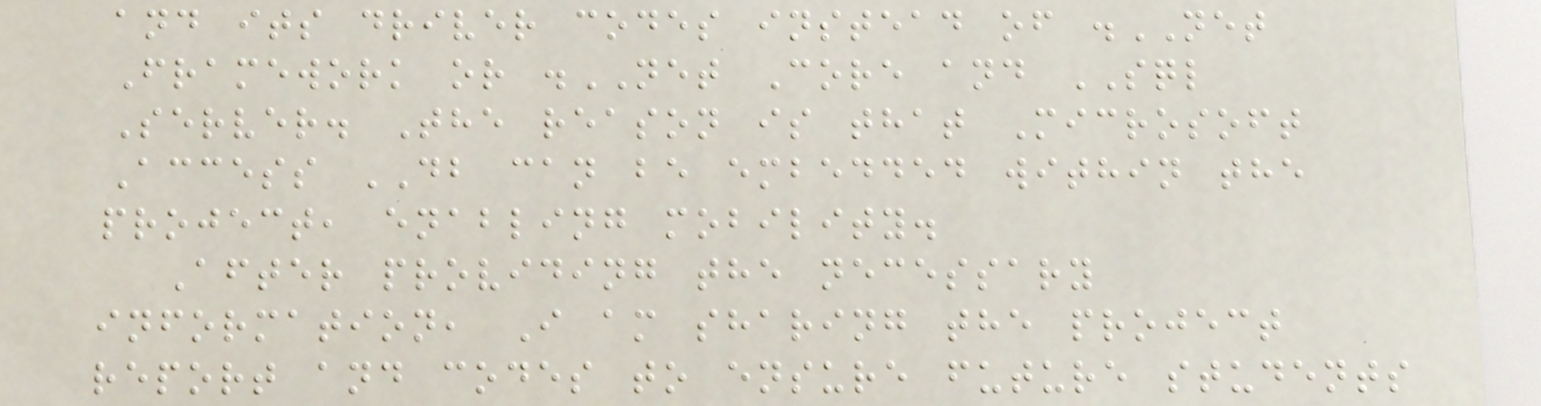and its driver codes instead of .NET
Framework or .NET Core and SQL
Server. The reason is that Microsoft
Access DB can be embedded within the
project, enabling mobility.
After providing the necessary
information, I am sharing the project
report and codes to ensure future students
